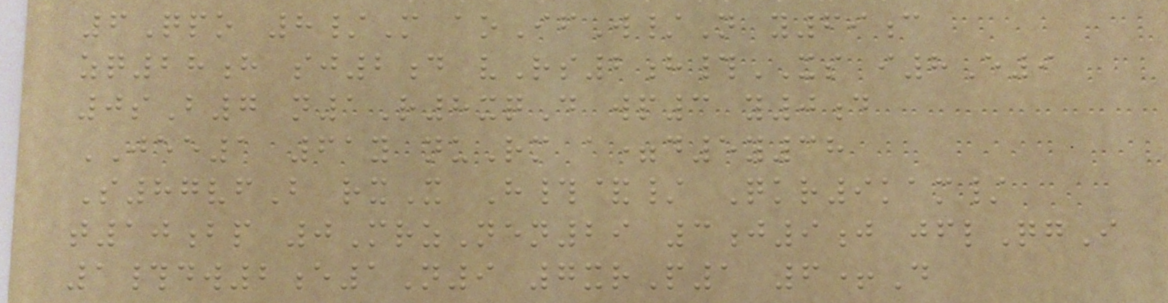6Qpo 8/M aoIfW/N y69c
zq28h sj2d vRs2h#XS i8E9
0sB7 n1R8xqD wp3 y0d
JEE1 61y nuRm a=d5y38
S87vfB rxX H#&/ Qkr9kam/
t10bp 0MrzNen29 3j9j jflQgI
1#dw2e1N9 7xrP1 6+D
